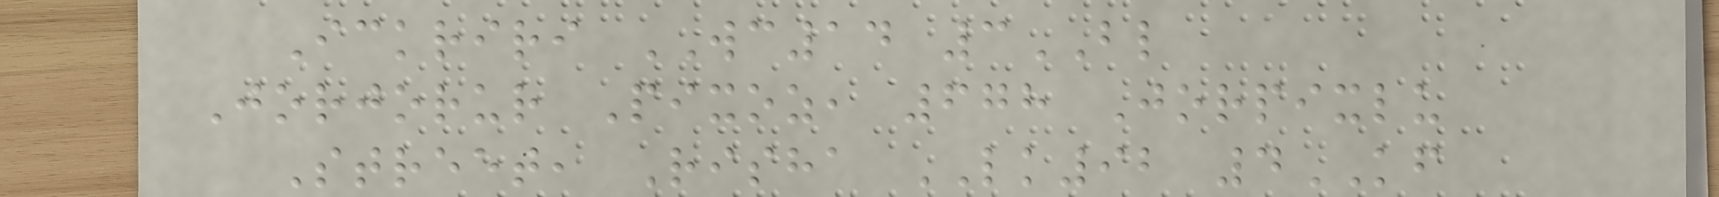Ickriri WC14 3BL
Jorjorur Pixoz, 678 Jorpixlu
Street, Risha LK92 4KF
